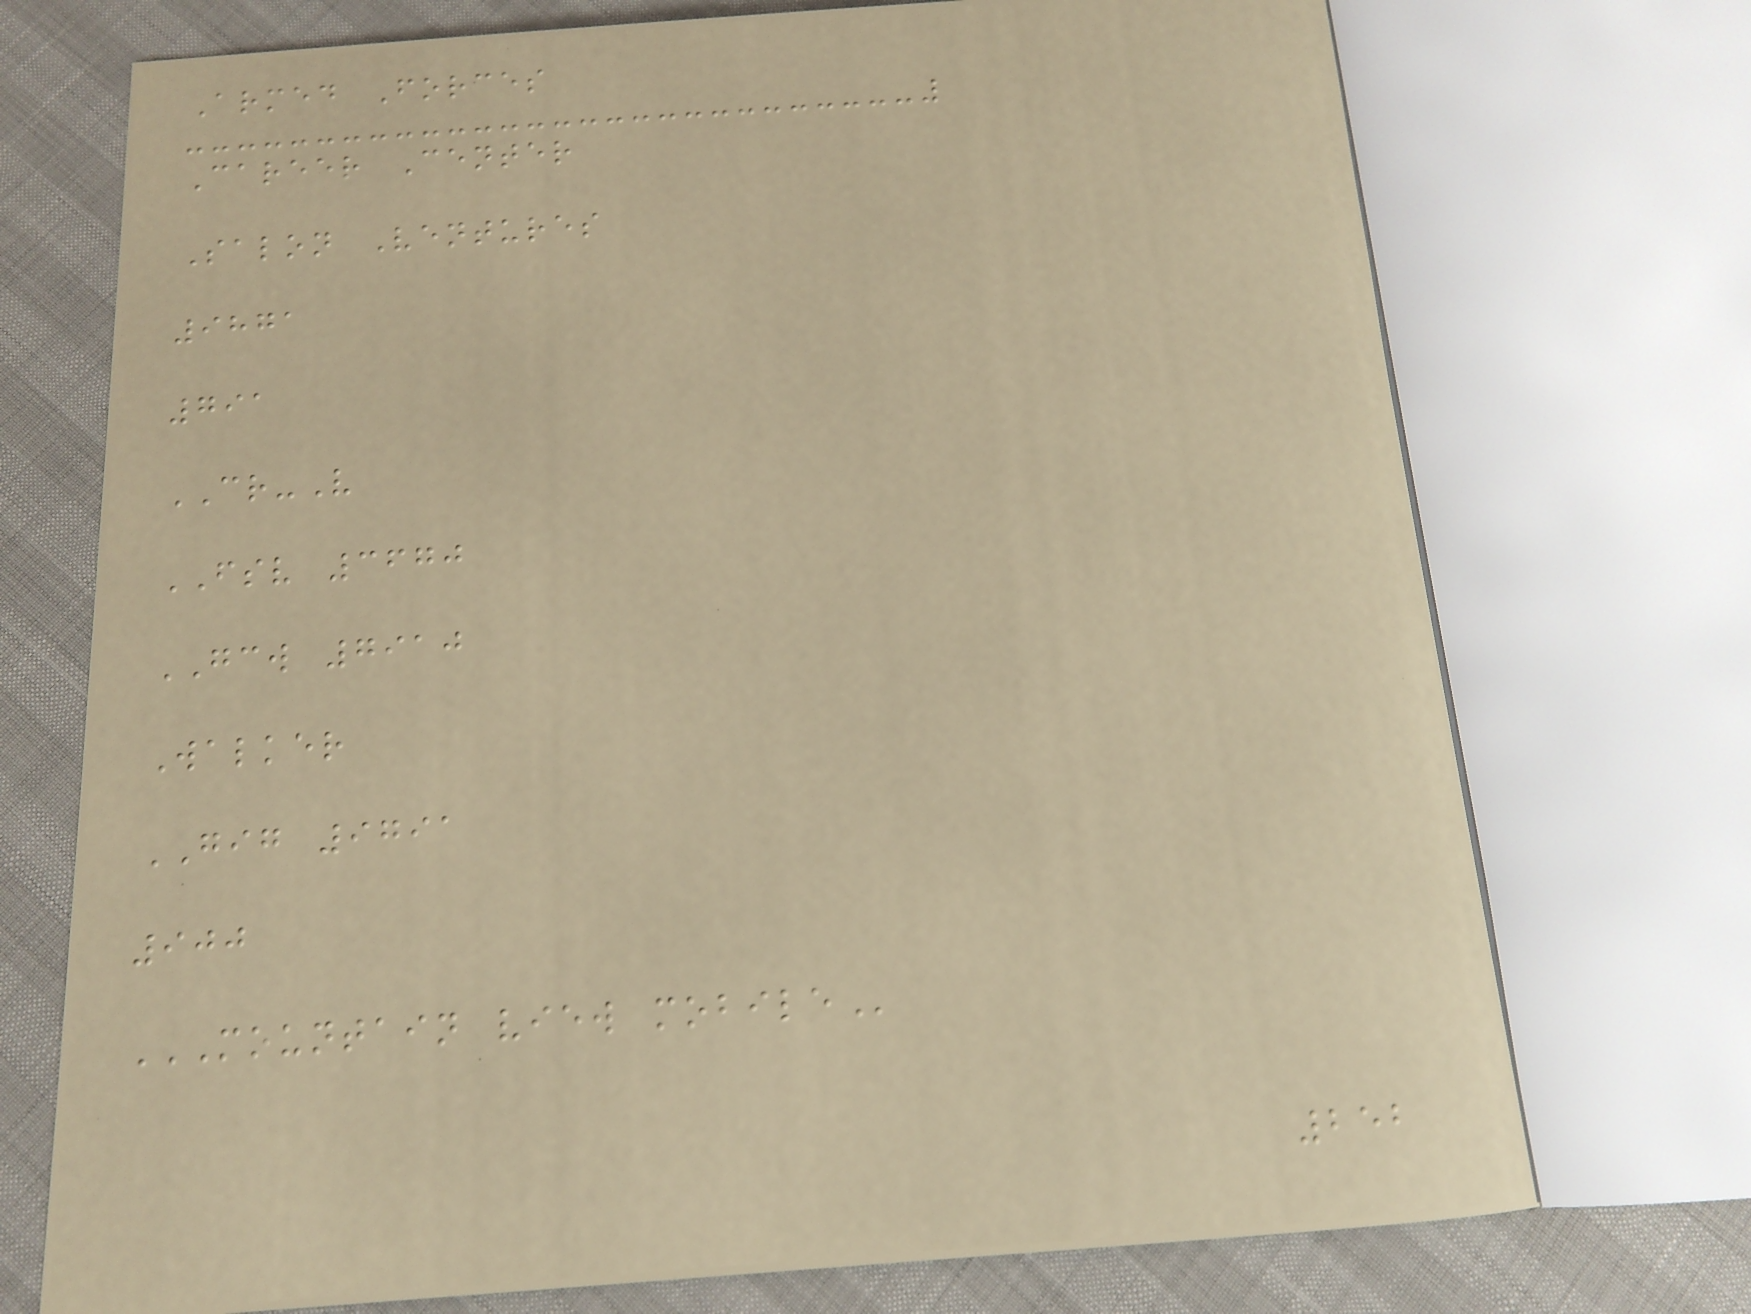Armed Forces
Career Center
Salon Ventures
9871
791
CR-V
FSV 3670
GCW 7910
Walker
GIG 9791
900
MOUNTAIN VIEW MOBILE
252
